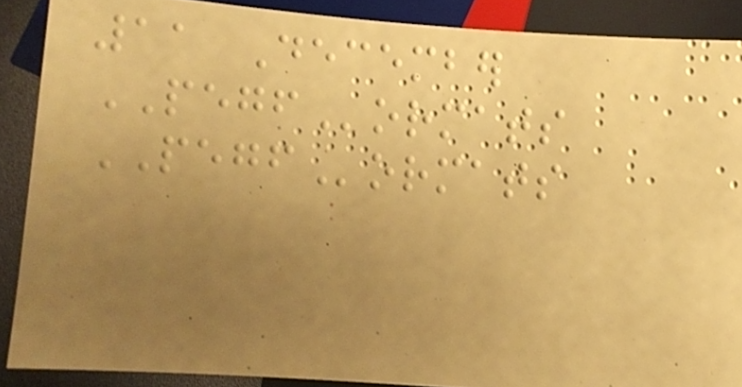11 December
PEGFormats
PEGFormats
